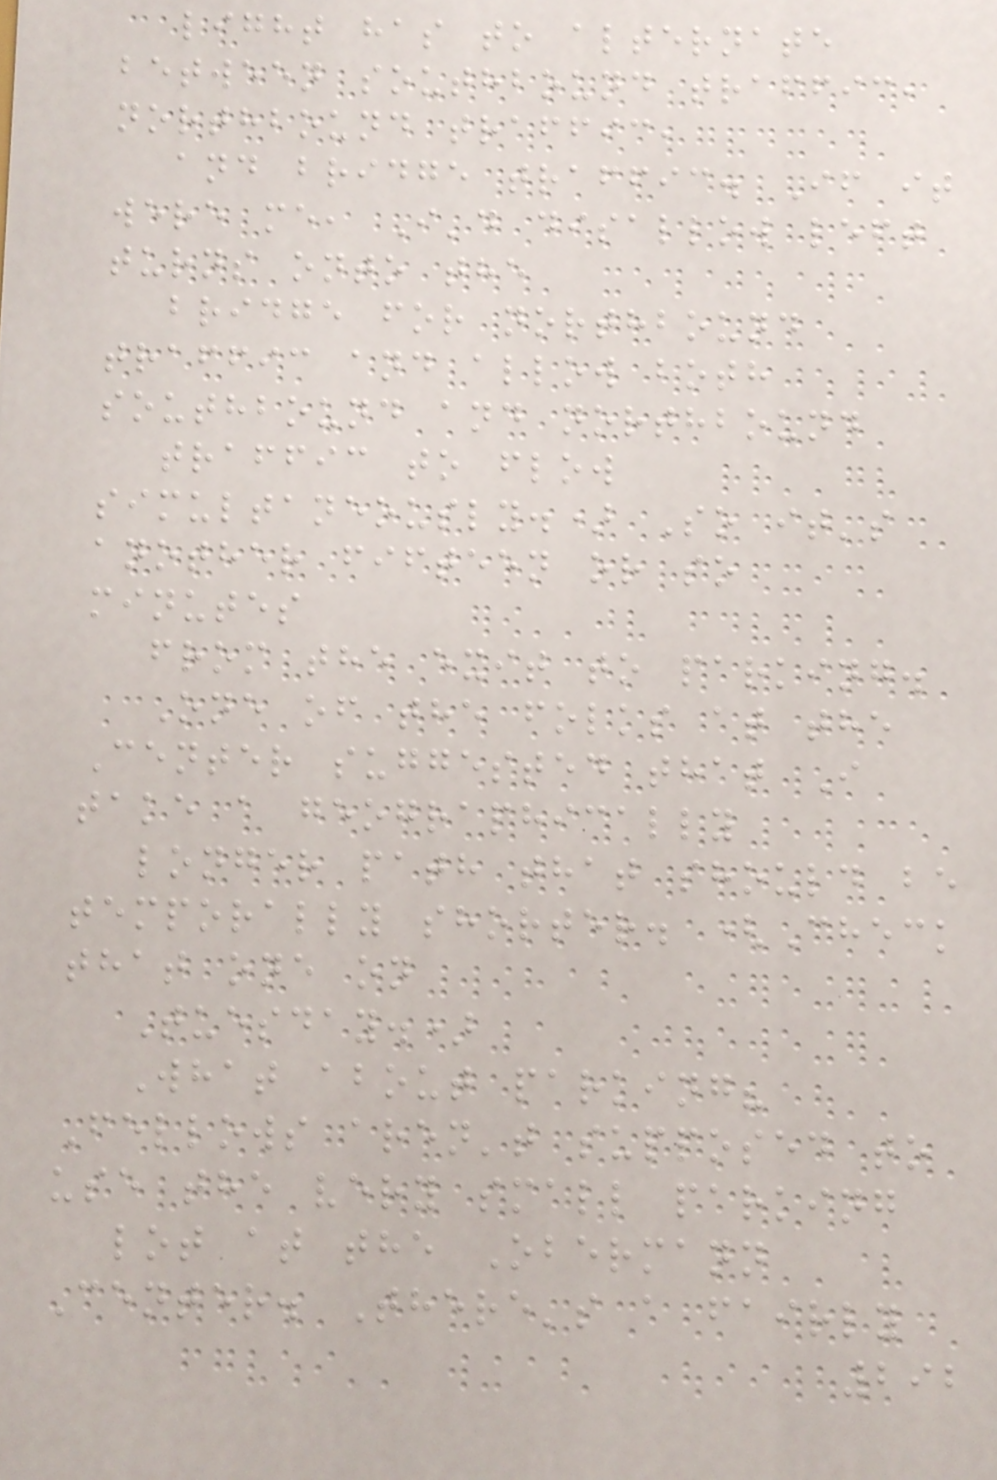light has to alternate
between southbound traffic,
northbound traffic,
and bridge traffic. If it
were me, I'd disallow left
turns onto the
bridge for northbound
traffic and allow both
southbound and northbound
traffic to flow
simultaneously.) So it's
another fifteen or so
minutes
from the exit to parking.
One of the folks at the
Center suggested that I
take a geographically
longer path that should be
temporally shorter. (Check
that one on
Tuesday.)
What about parking?
Fellows aren't supposed to
use the very small parking
lot at the Obermann
Center. There's a fairly
292
